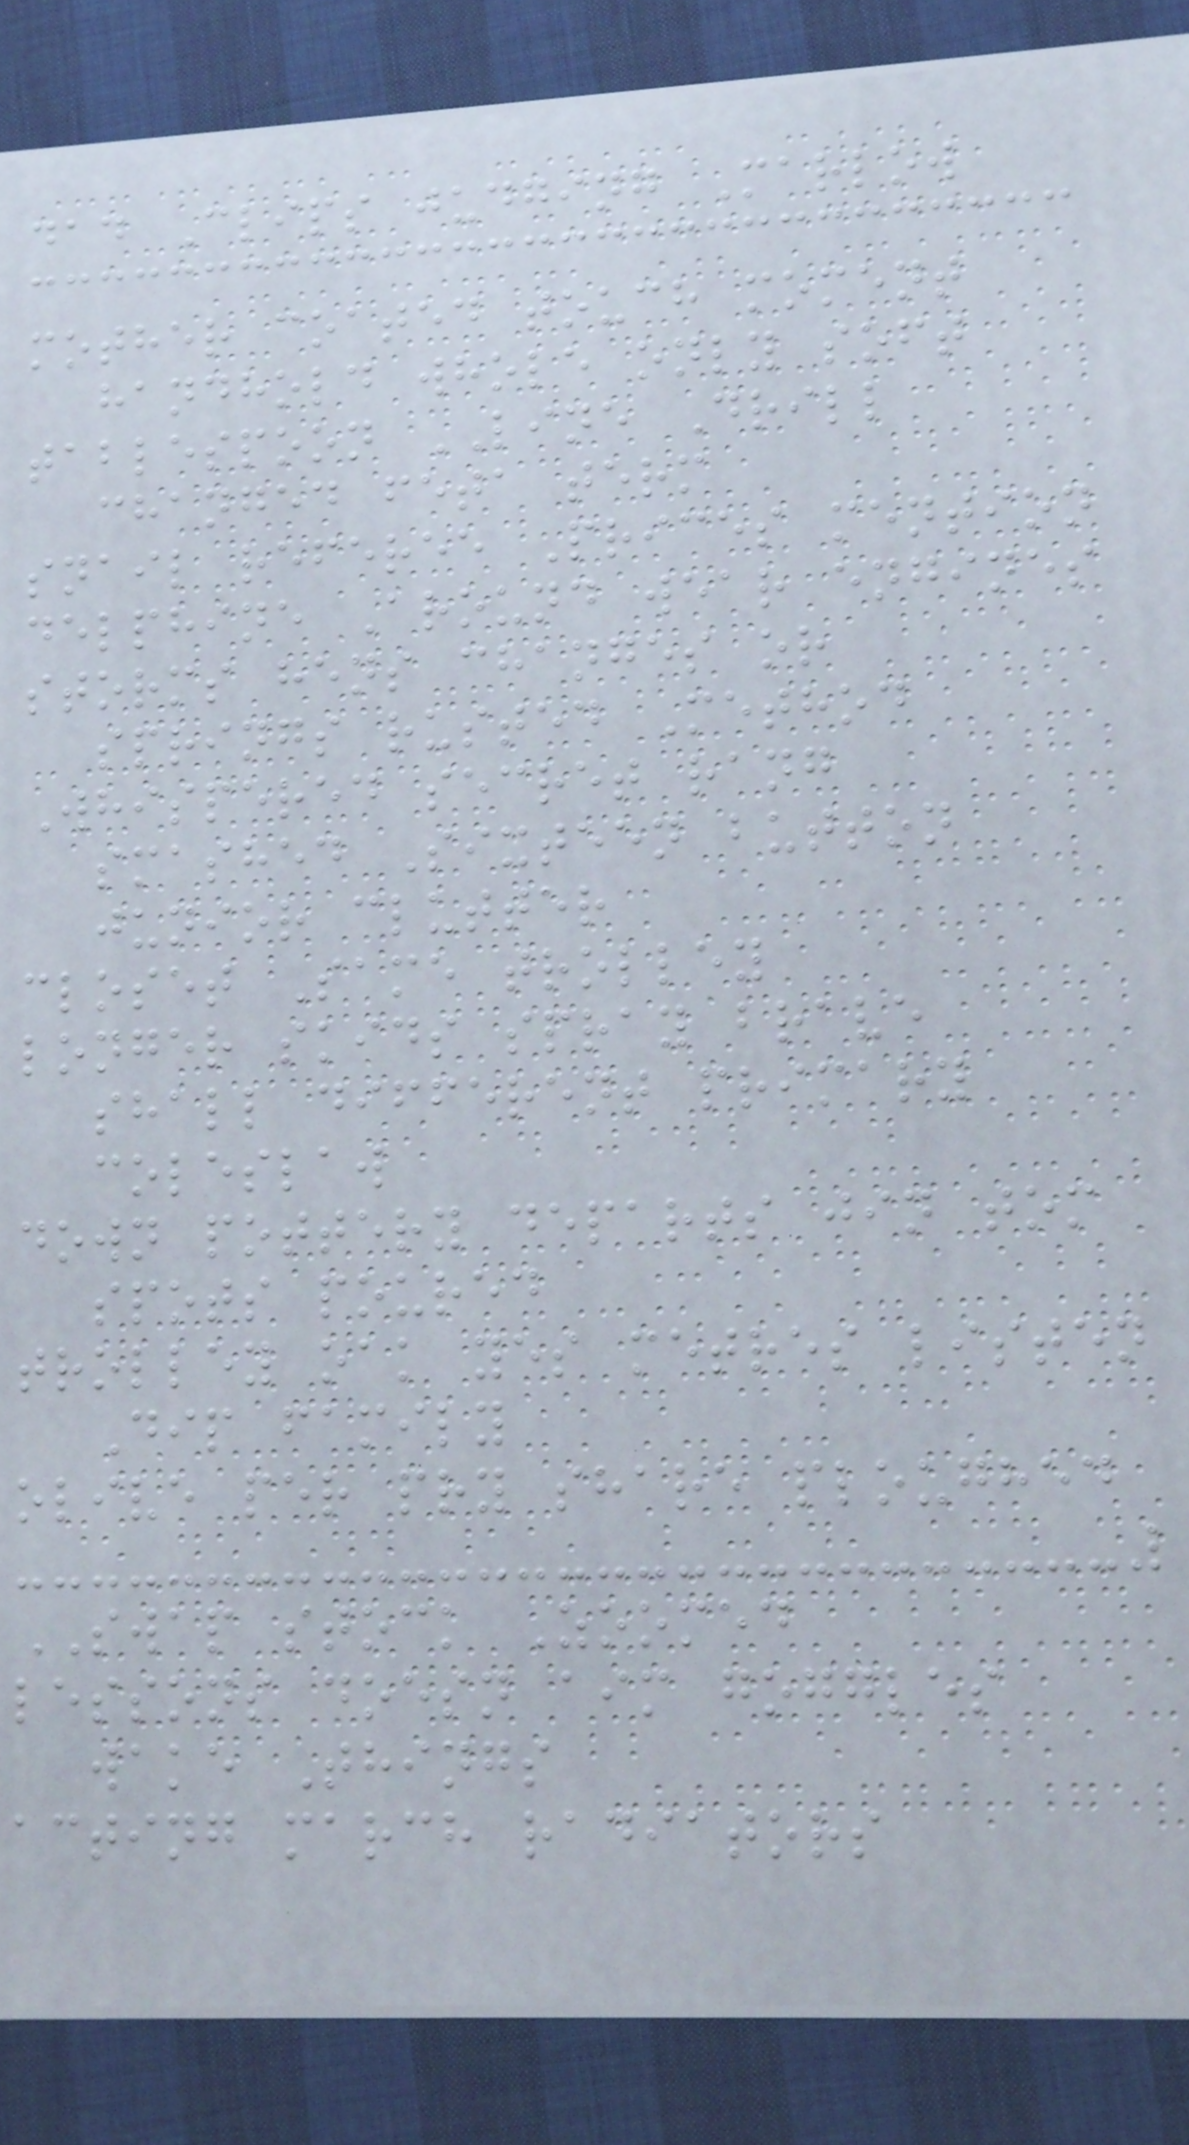dad Clips judging Marlow
mother coated touch moment
handhold whole only soft
tablespoon LINE Drill
changed feta term
snail referee Prices mention
delphine Around wear engines
storms hens changes or
springs rusted Method
Whispered secret rang
smashed Sixteen button
junior clutter
closet Same trolley
longer skids spray brave
shall different primary
coleslaw
down pottery departs jin tom
spots poured
trolley oak yes metres listen
Dip family
olive per pry share ploughed
SWAP stock Zoomed
lessons doesn aim goggles
wake Things
acting march radiators
